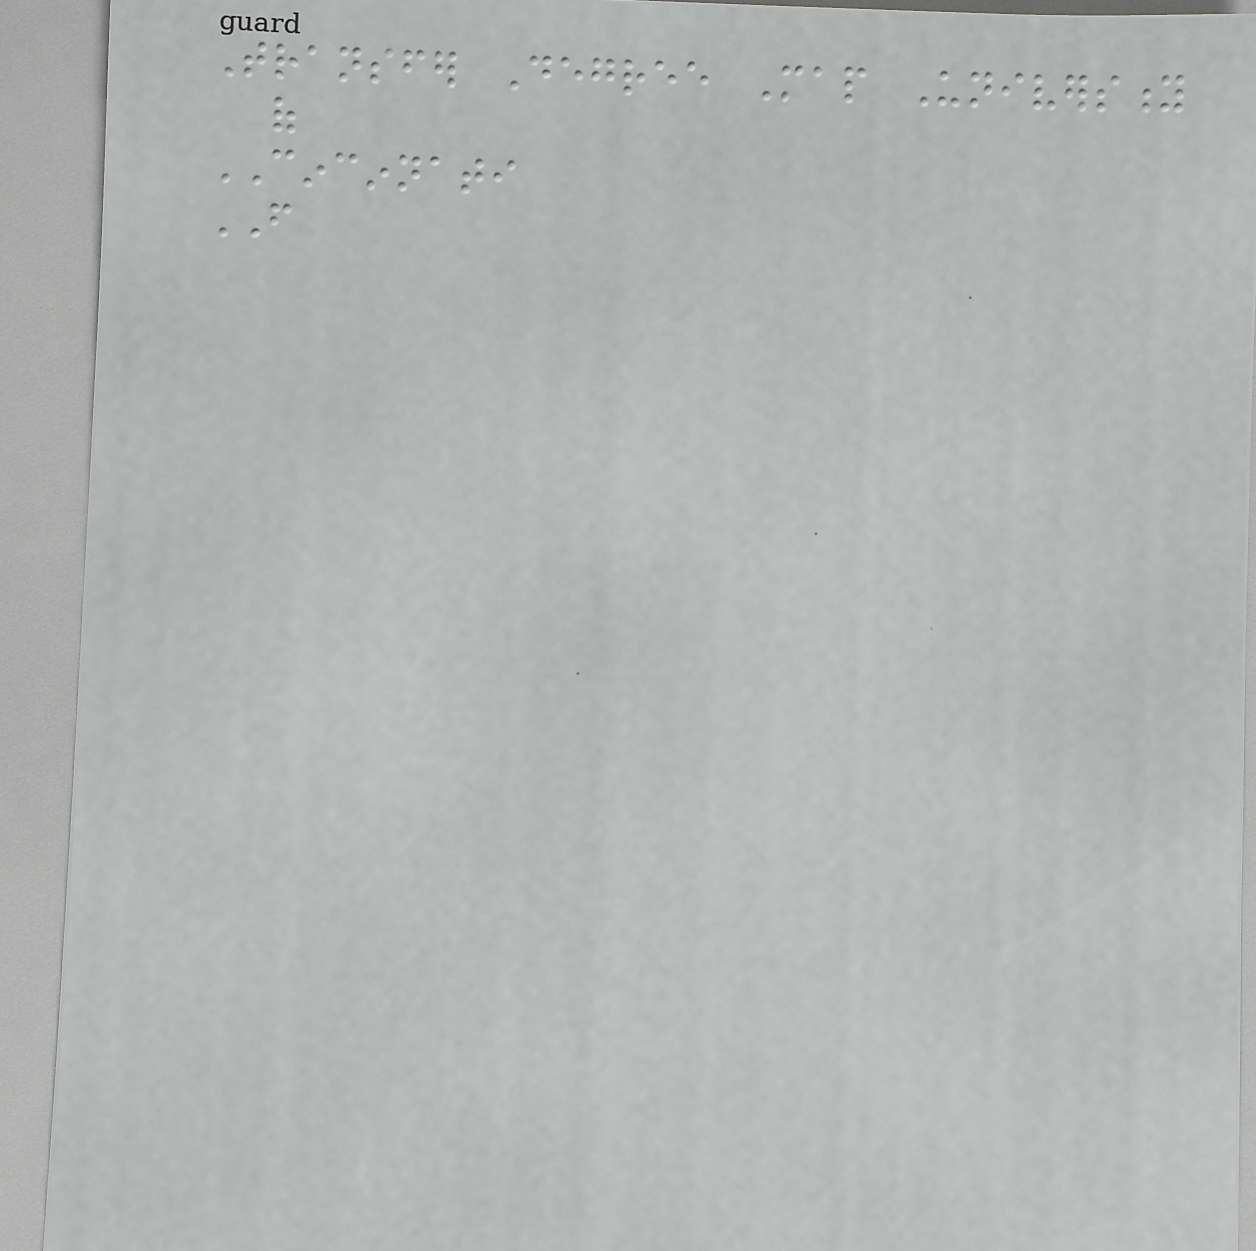Transfer Degree Map University
of
CINCINNATI
FROM
